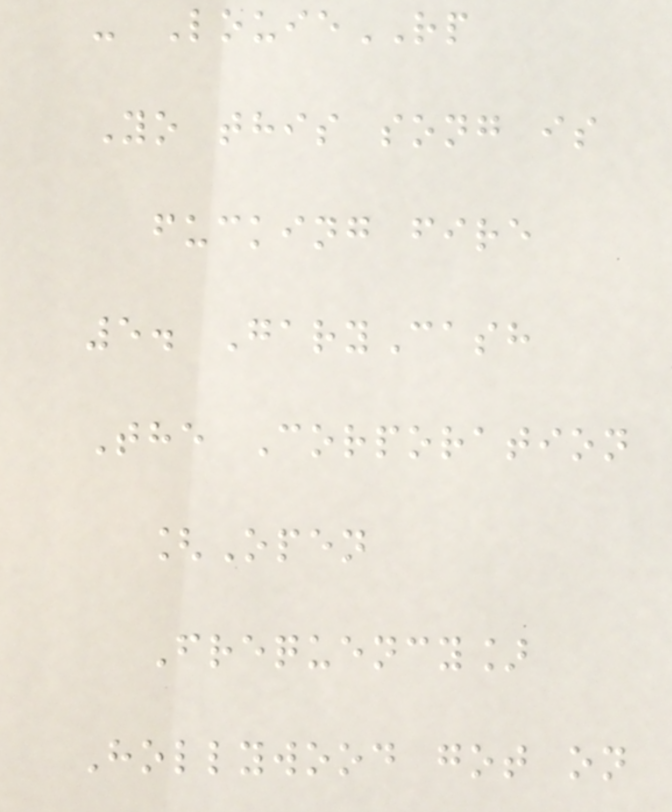- LouieRP
Yo this song is
fucking fire
5. GaryCash
The Corporation
[Open
Frequency]
Hollywood got on
